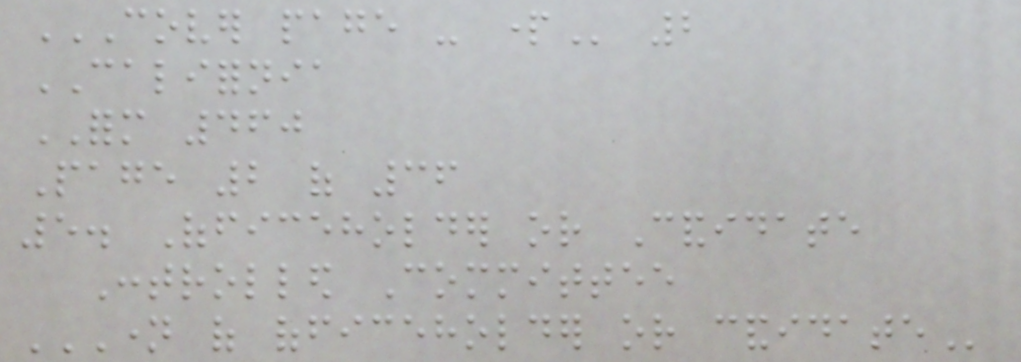COVER PAGE - PART 2
CALIFORNIA
FORM 460
Page 2 of 36
5. Officeholder or Candidate
Controlled Committee
NAME OF OFFICEHOLDER OR CANDIDATE
